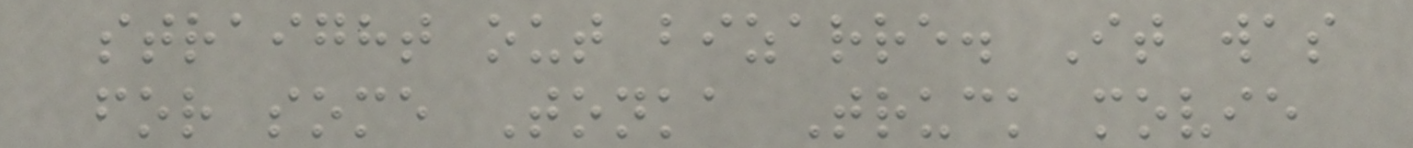straight out bizarre. It was
for some Tonka Truck movie
